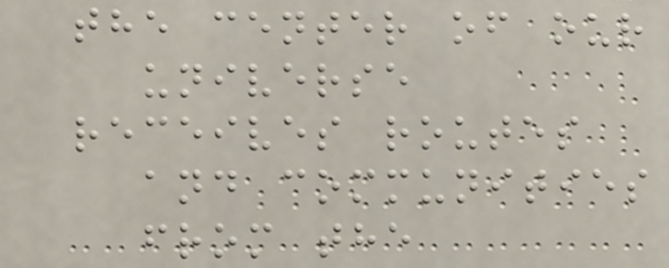the center of our
universe
receives routes
and communities
from the
